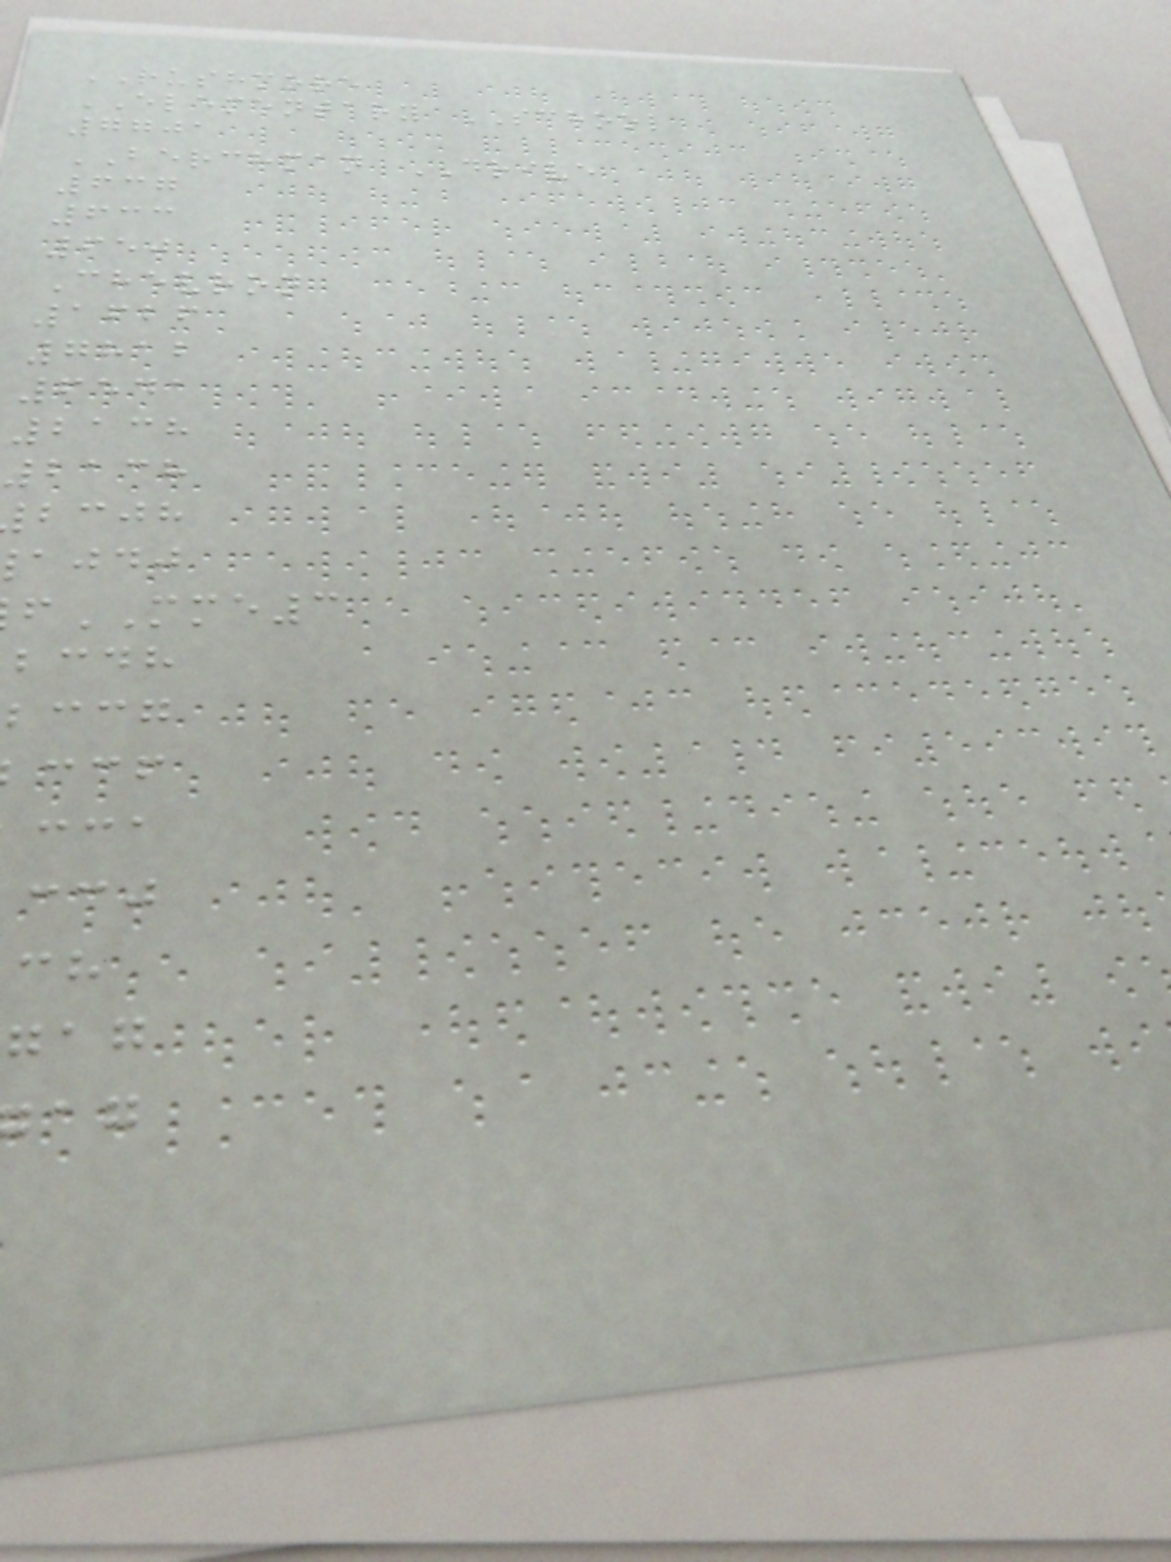RUSHMORE
ELEMENTARY SCHOOL
7701
BERCHMAN DRIVE
637
633
650
Chevron
1626
7812
6541
2138
2138
bcjh
ajdj
MME3
bcdh
bccg
